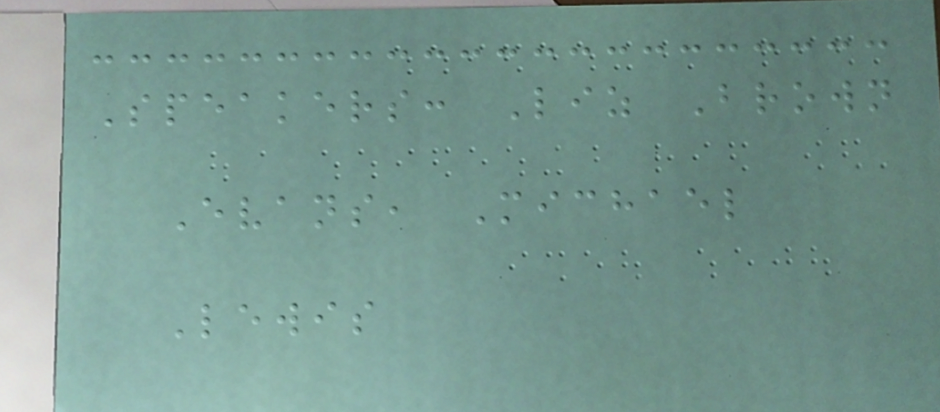Speakers: Liz Brown
Evans, Michael
Lewis
